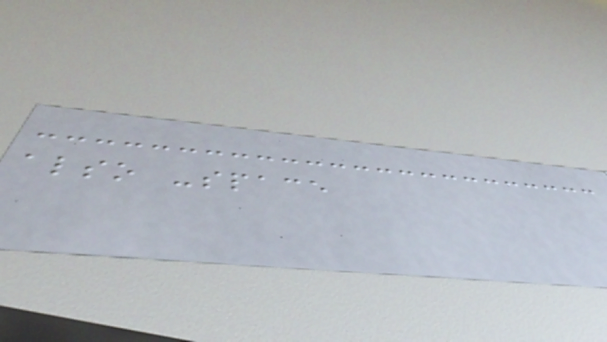also -space
